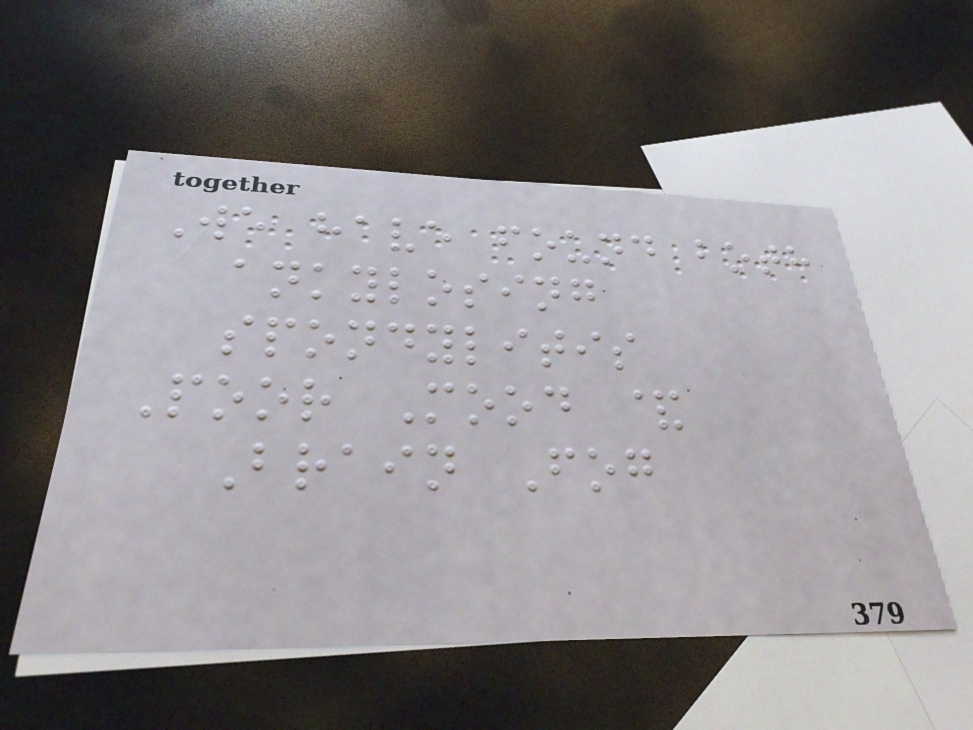We have found both
ankylosing
spondylitis
Poor Mood &
Brain Fog
